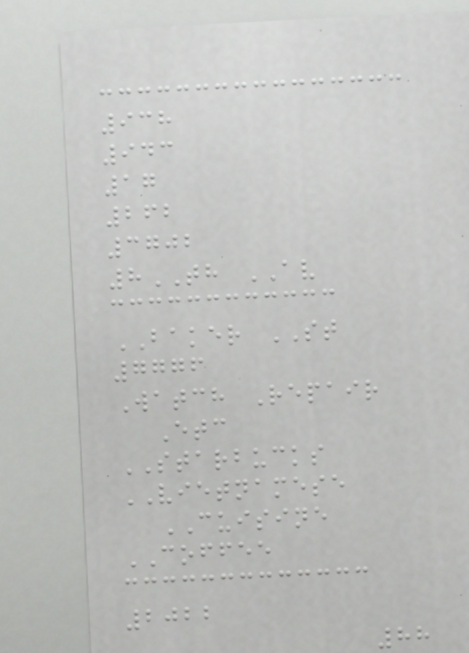938
943
17
262
3702
8TH AV
BAKER ST
7776
Watch Repair
Etc
STARBUCKS
VIETNAMESE
CUISINE
COFFEE
2022
88
